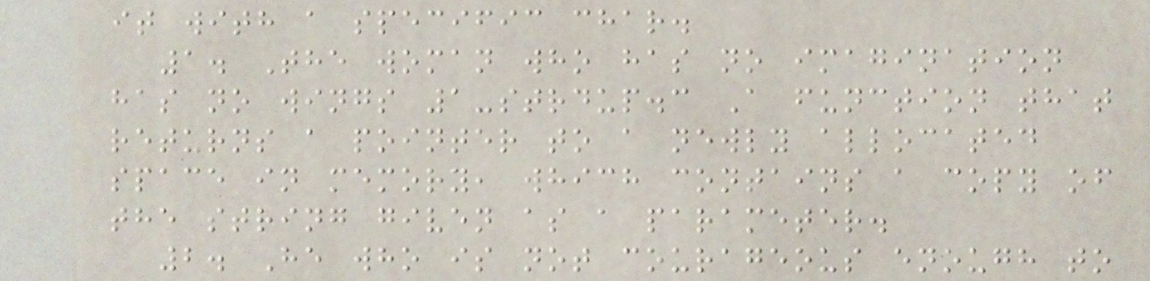it with a specific char.
1. The woman who has no imagination
has no wings 1-strdup.c A function that
returns a pointer to a newly allocated
space in memory, which contains a copy of
the string given as a parameter.
2. He who is not courageous enough to
